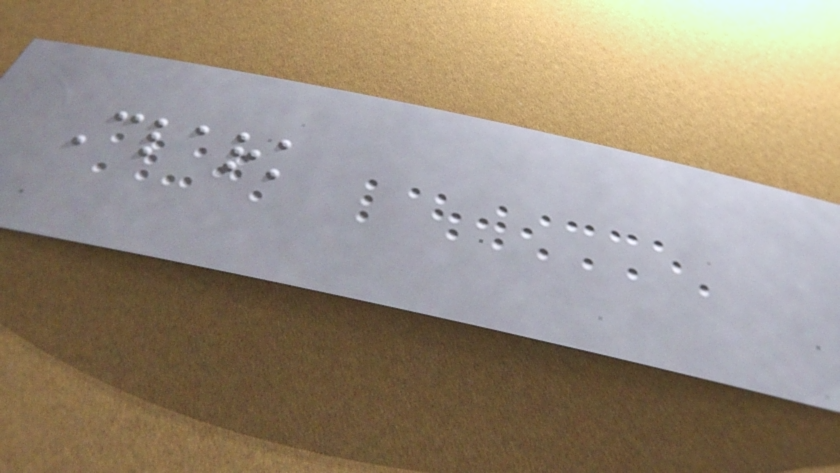Clark
